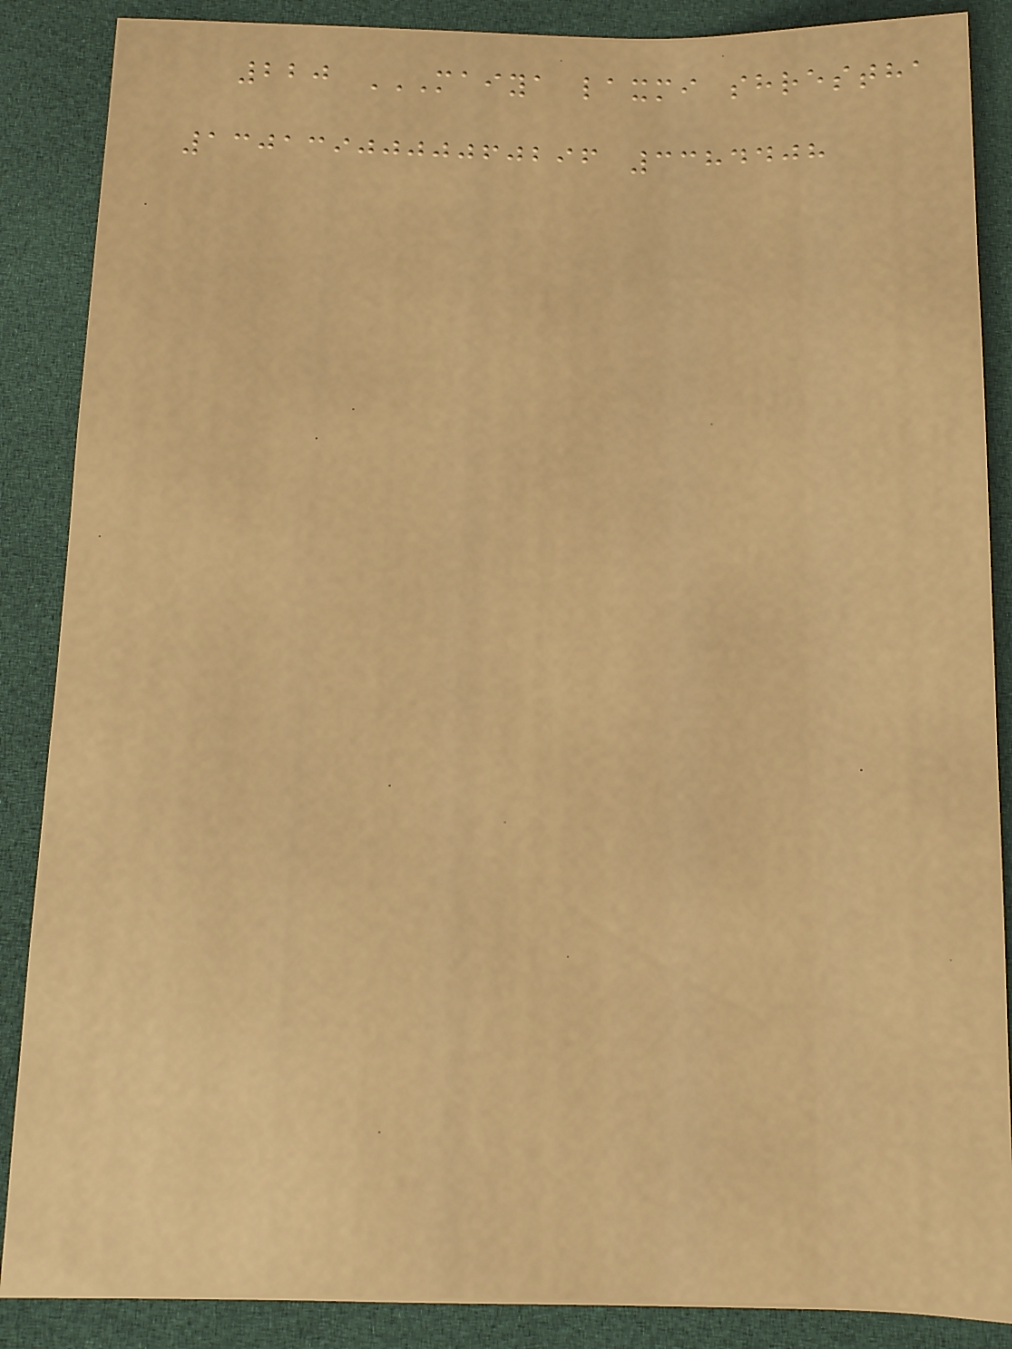220 MAIYA LAXMI SHRESTHA
1301390000060296 3384408
